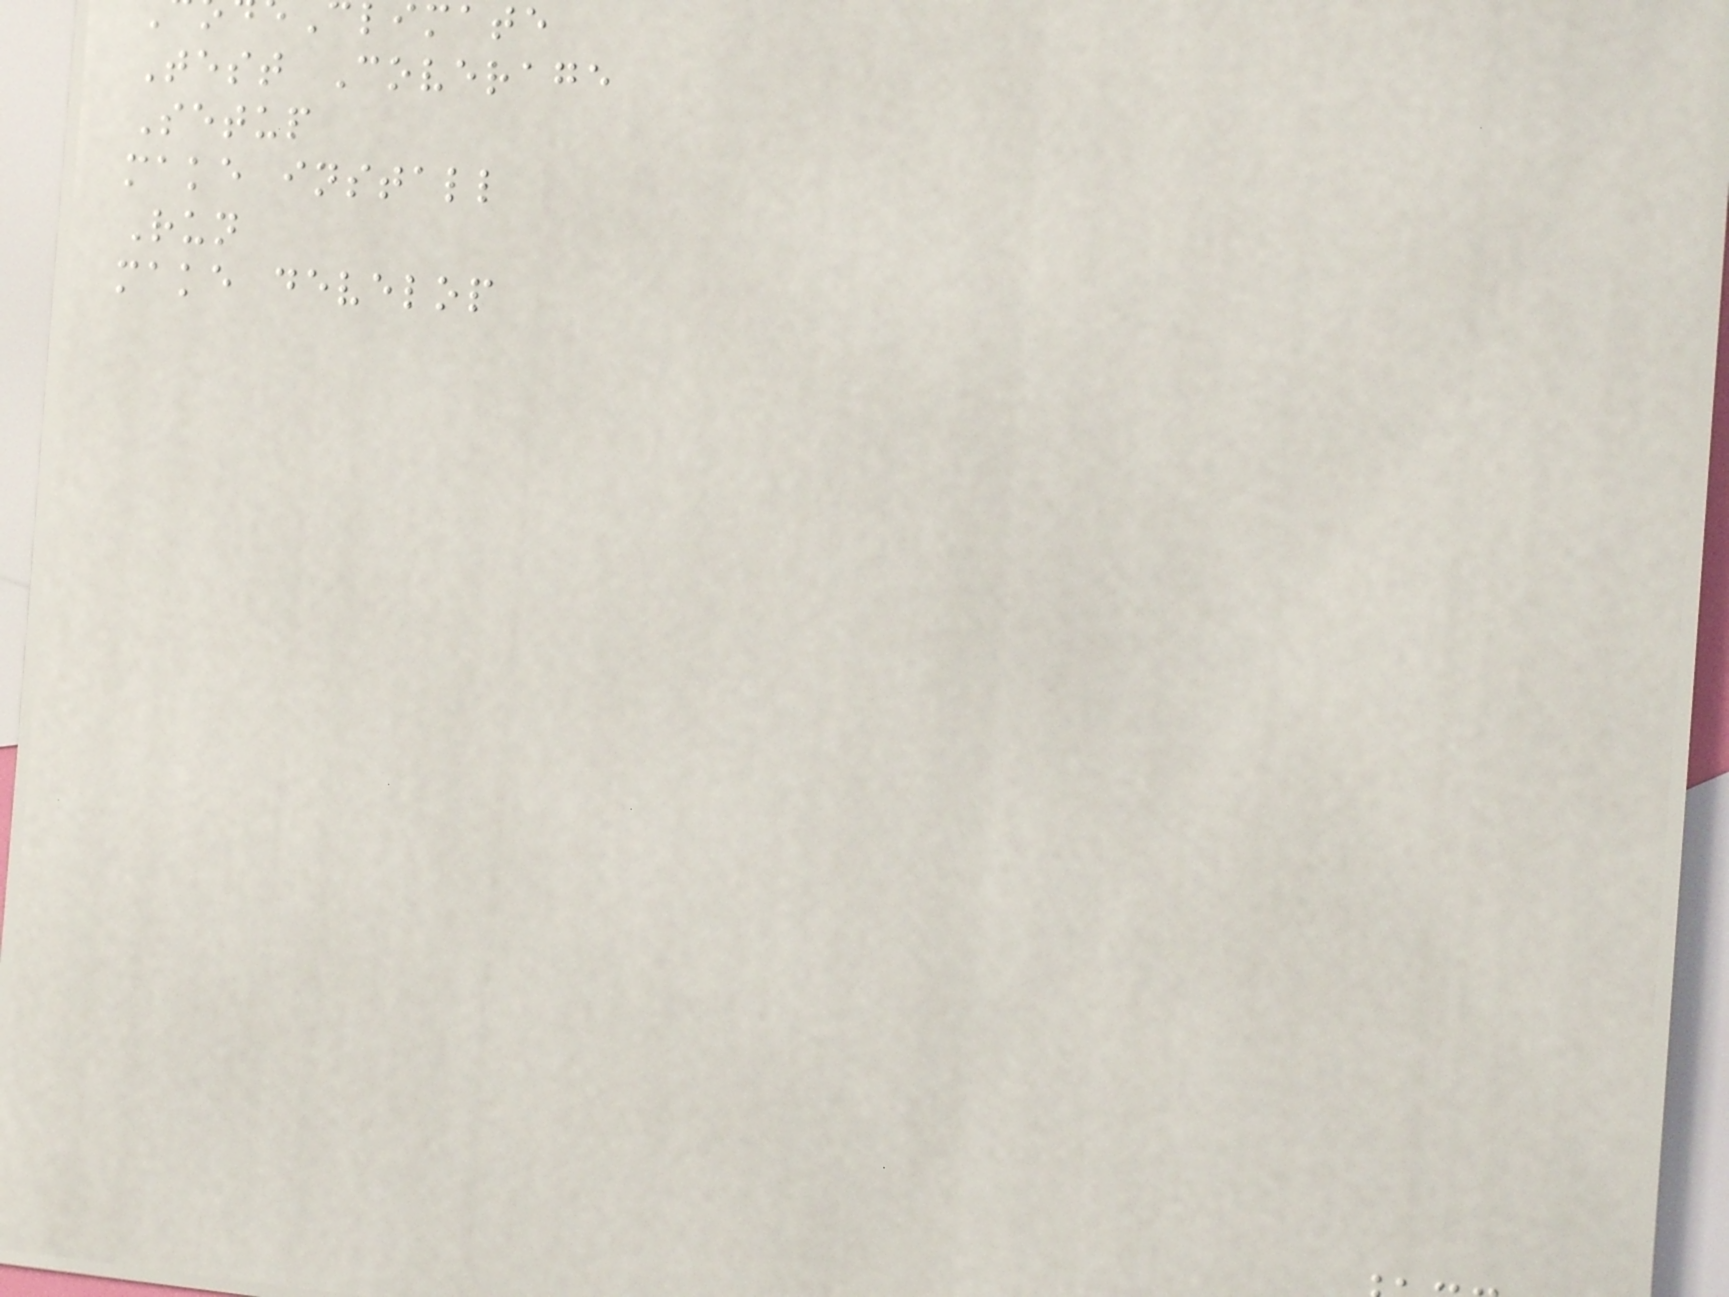limate
Test Coverage
Setup
make install
Run
make develop
